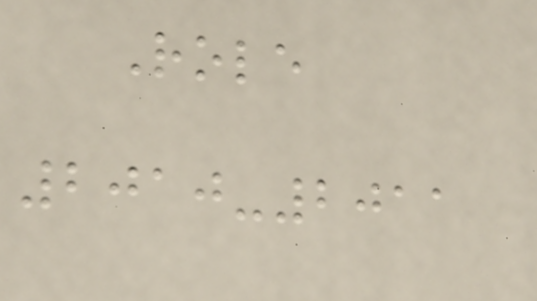Role
2010-2011
